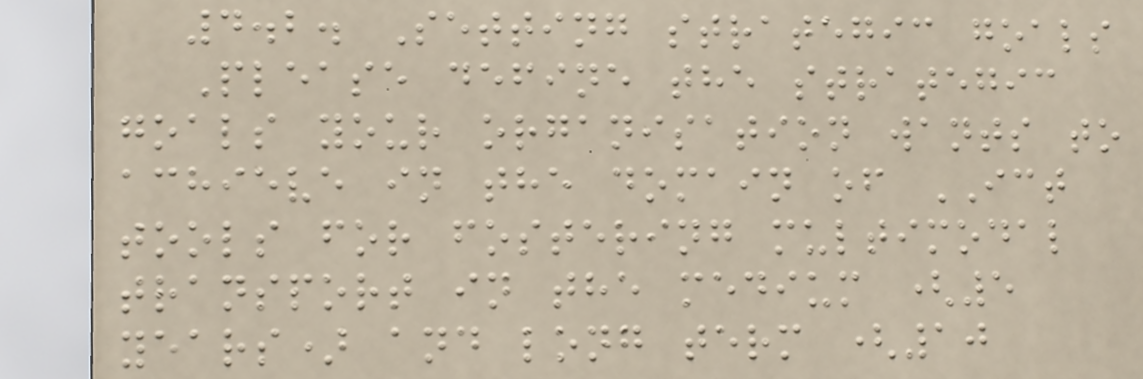4.2. Setting strategic goals
Please define the strategic
goals your organisation wants to
achieve in the domain of ICT
tools for fostering multimodal
transport in the medium (5
years) and long term (10
